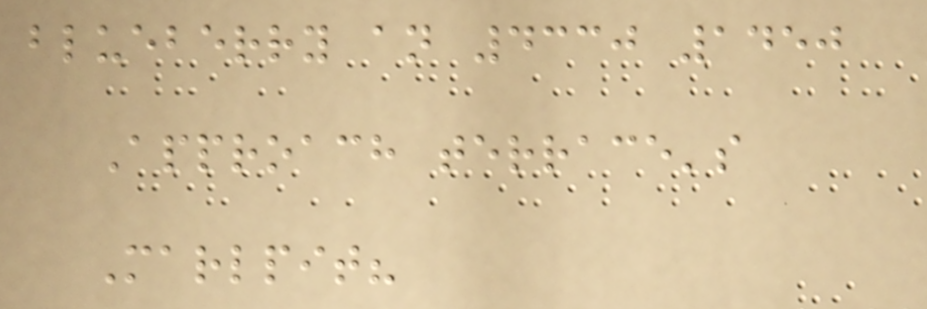blueberry an 4330 1450
Approach terrace's
Marlpit?
